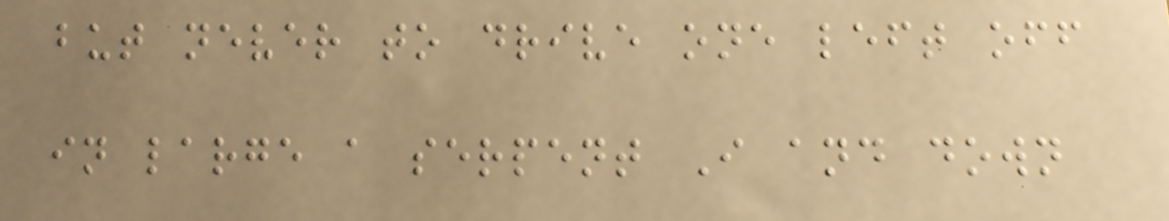but never to drive one left off
in large a serpent I and down
